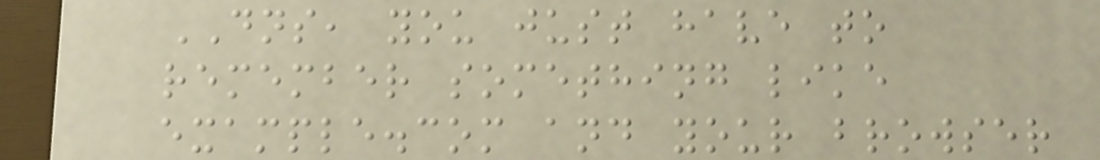DNS, you just have to
remember something like
example.com and your browser
